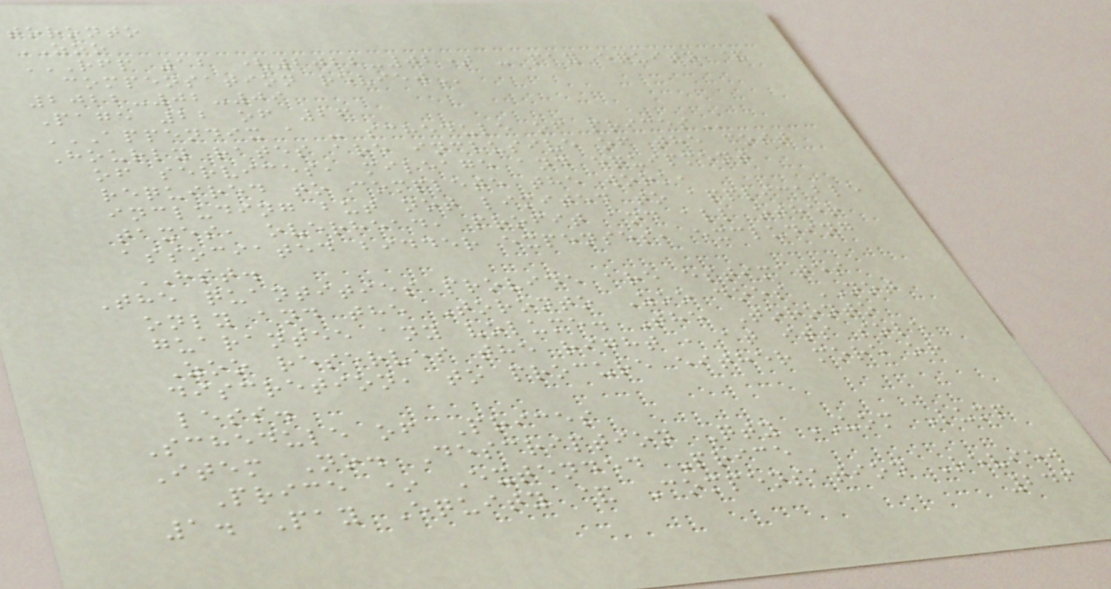toronto
ZOO
RFP 12 (2022-02) - PAY EQUITY &
COMPENSATION REVIEW
2022-02-09
Page 22 of 26
APPENDIX A - SCHEDULE OF PRICES
Hourly rates are inclusive of the cost
of services, mileage and equipment
required to complete the work,
including but not limited to applicable
taxes, overhead, profit and all other
associated bidder expenses, excluding
HST.
The quantities provide are estimates
only and the Toronto Zoo does NOT
guarantee any volume. The Toronto
Zoo reserves the right , at its sole
discretion, to procure either more or
less.
Schedule of Prices
Item No. Description Qty UOM Lump
Price * Extended Price
1. Pay Equity & Compensation Review
246
